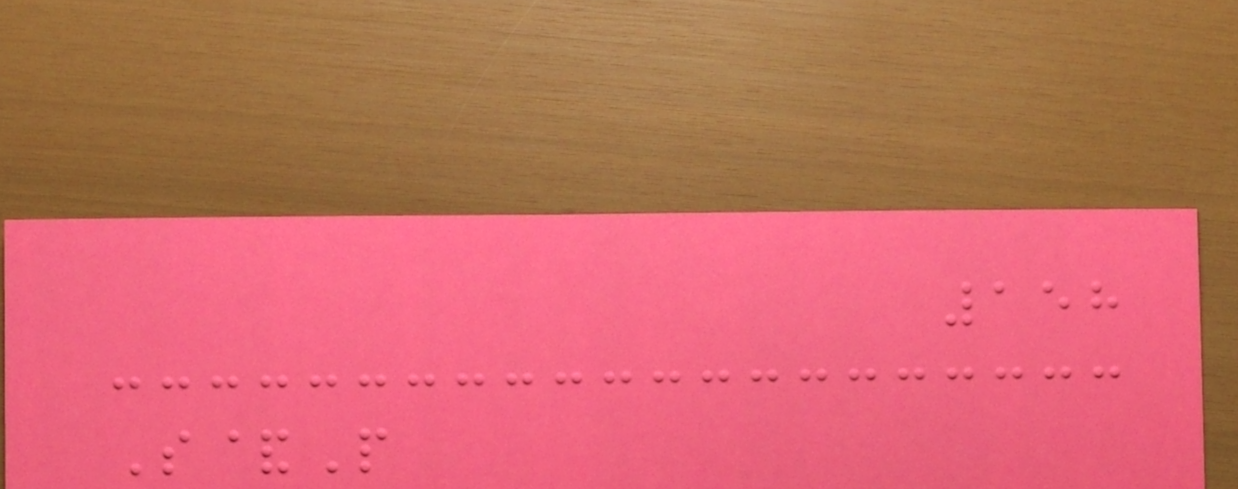158
S&P
